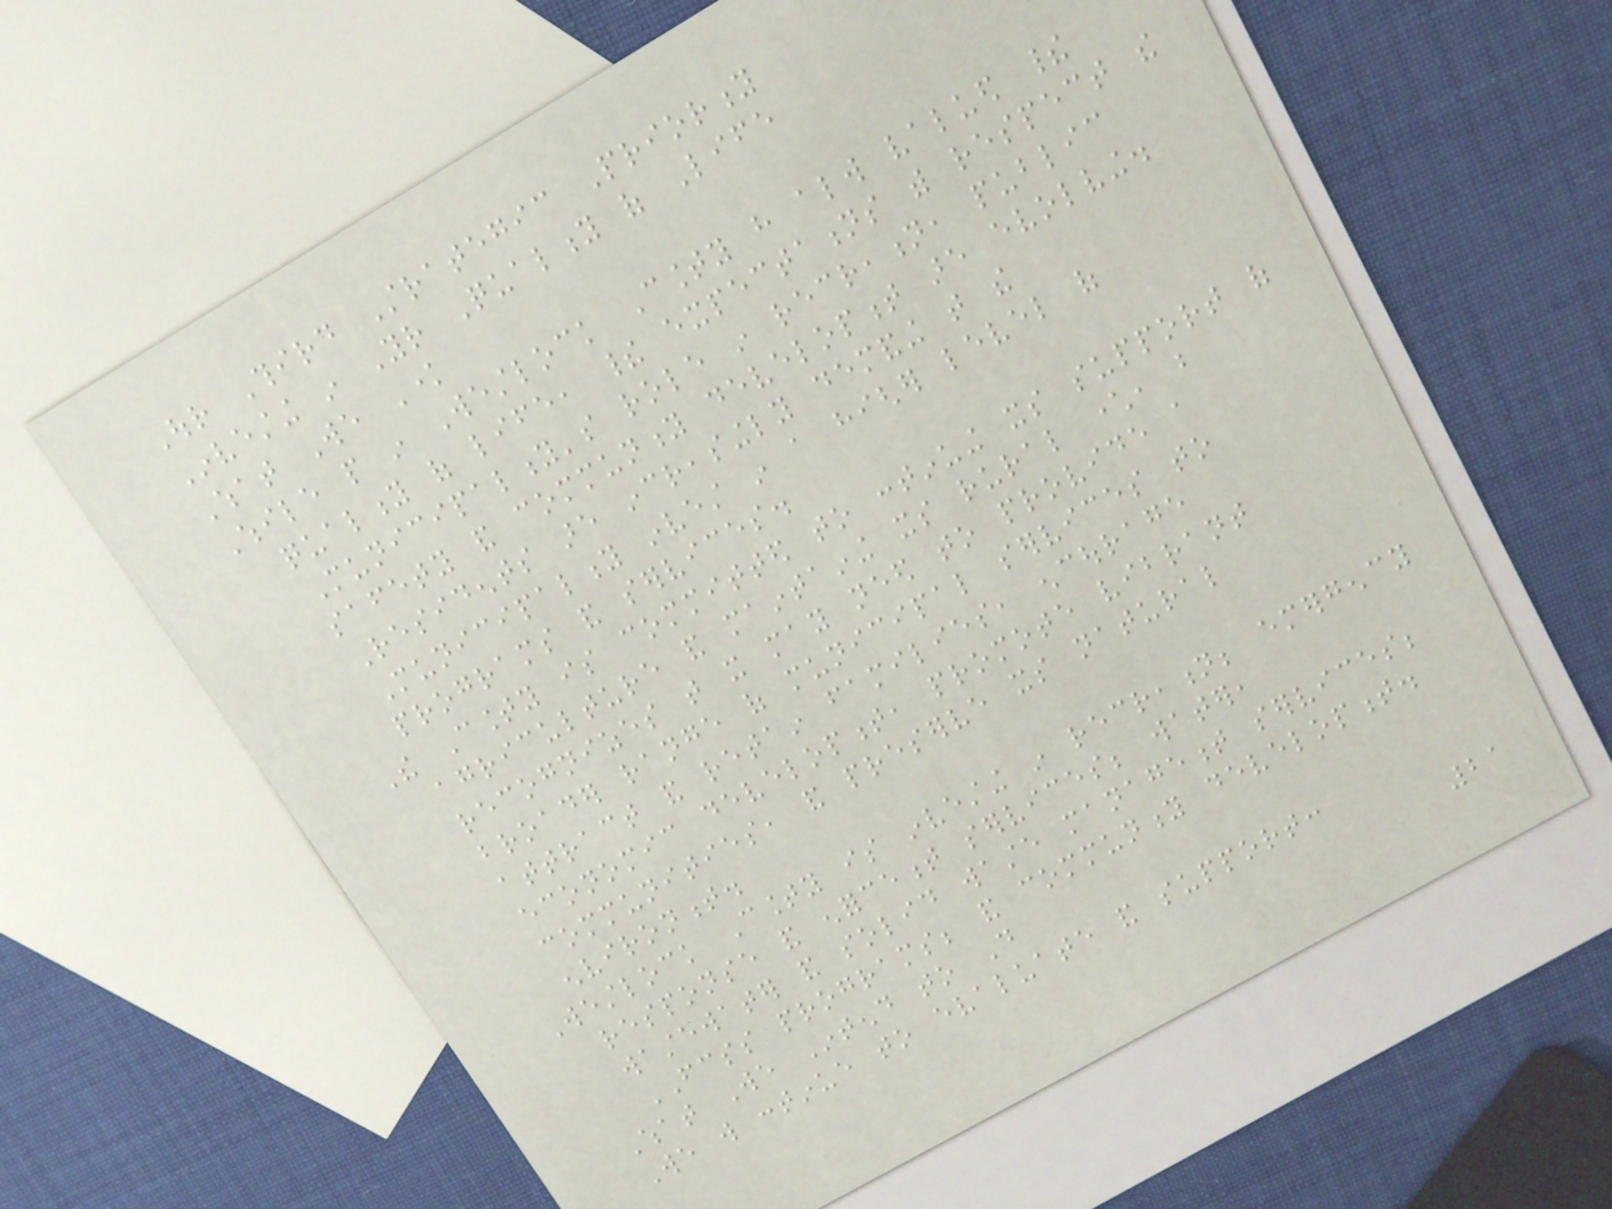Our Third Strategic Priority
Investing in Your Quality of Life
What We Know
While people in Westlock County have always valued their
quality of life, their expectations with respect the
Municipality's role in recreation, public
safety and community development are evolving.
Residents are increasingly demanding that the
Municipality invest in a higher level of
programs and services.
The County is committed to continuing its support of
agriculture and maintaining its rural character, but
recognizes that it may need to provide a
broader range of municipal services to
attract and retain families, encourage
economic development, promote vibrant
communities, and preserve its natural
environment.
Westlock County is investing in recreation; emergency
response and enforcement services; water,
wastewater and solid waste management services;
FCSS programs; and community development.
What We Intend to Do
We will continue to evaluate and support:
21
